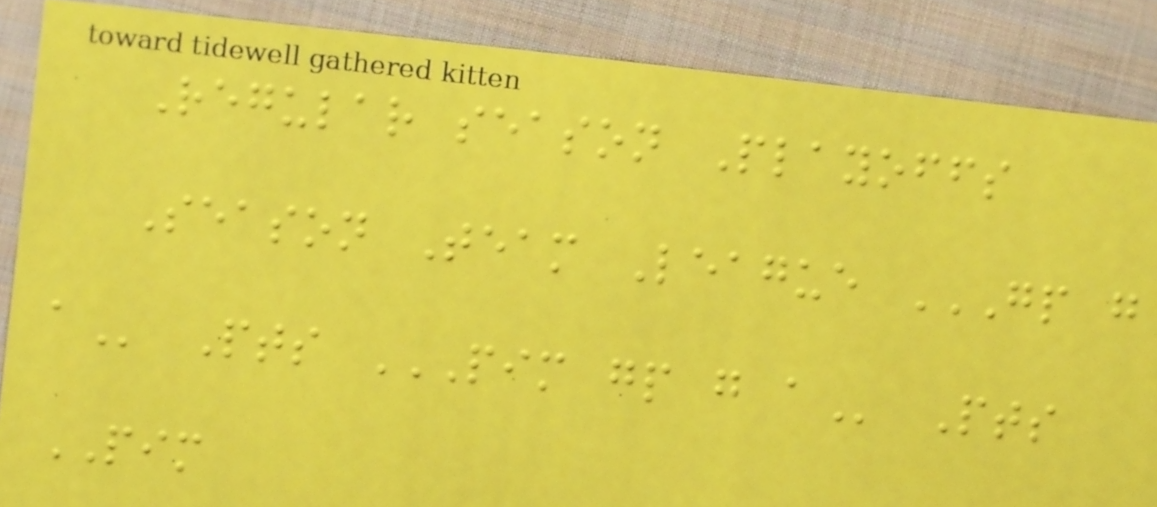Regular season Playoffs
Season Team League GP G
A Pts PIM GP G A Pts
PIM
